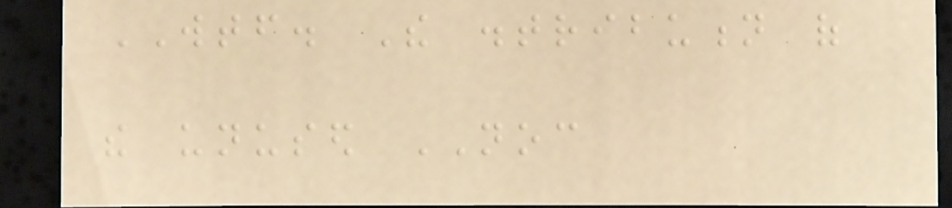WTF. The distribution of
the unused NOC
